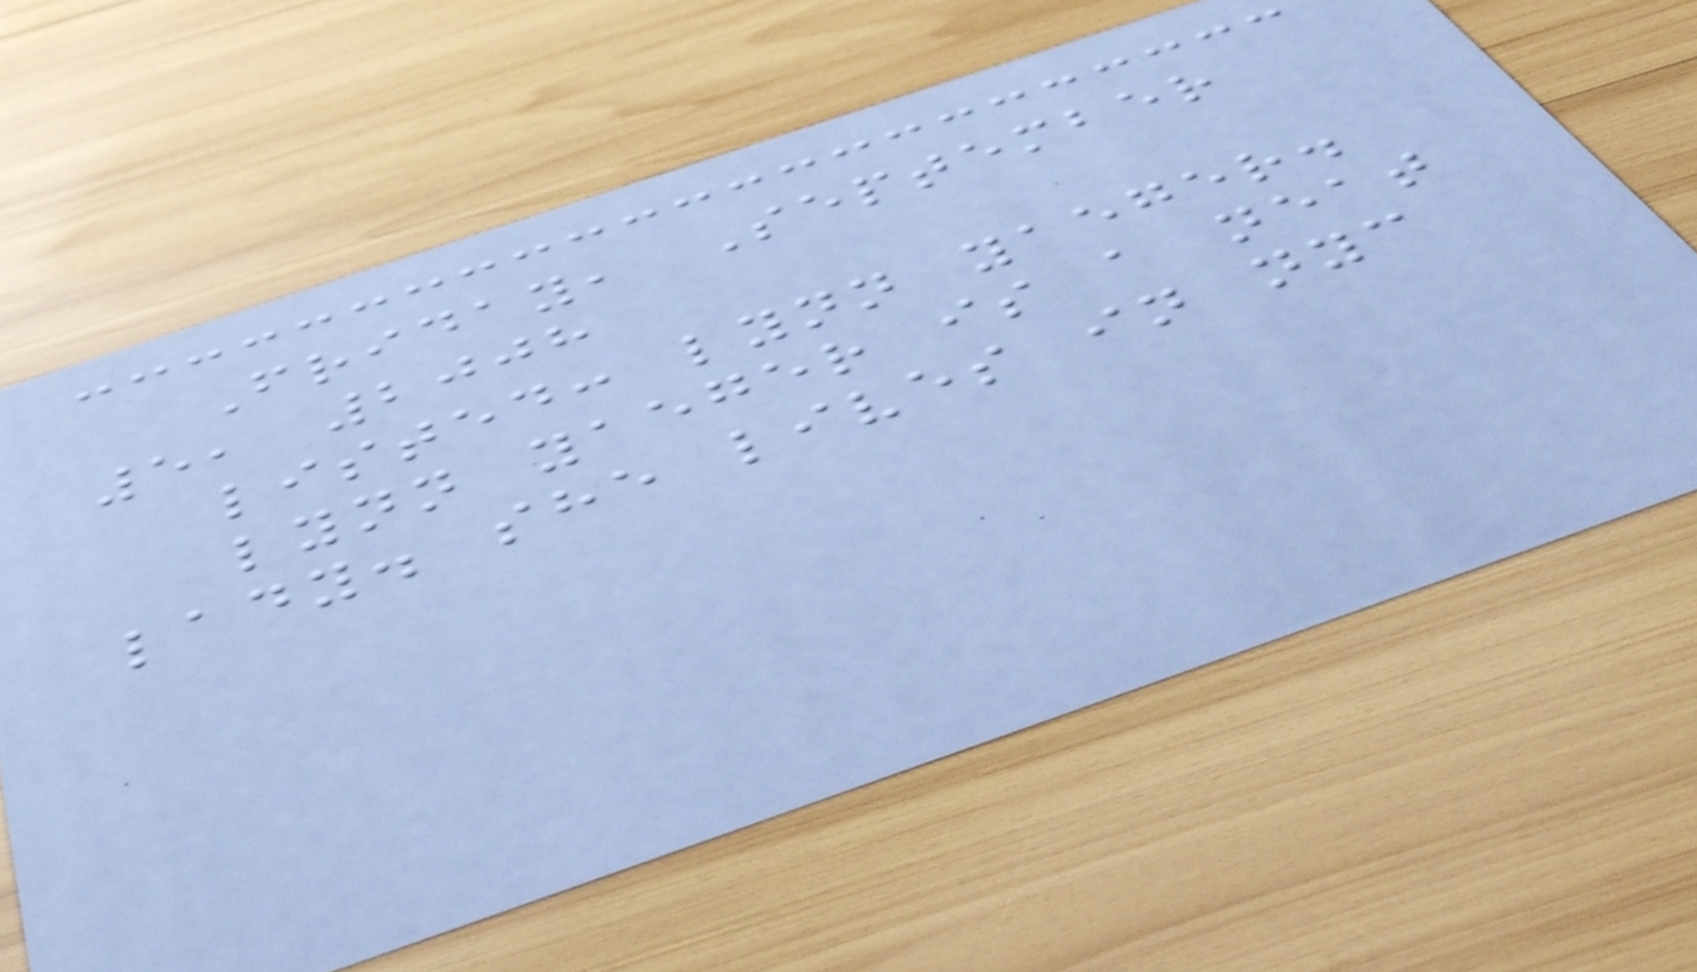Friday, September
5, 2008
listed: lynn yaeger.
lynn yaeger is a neat
lady. she lives in nyc
